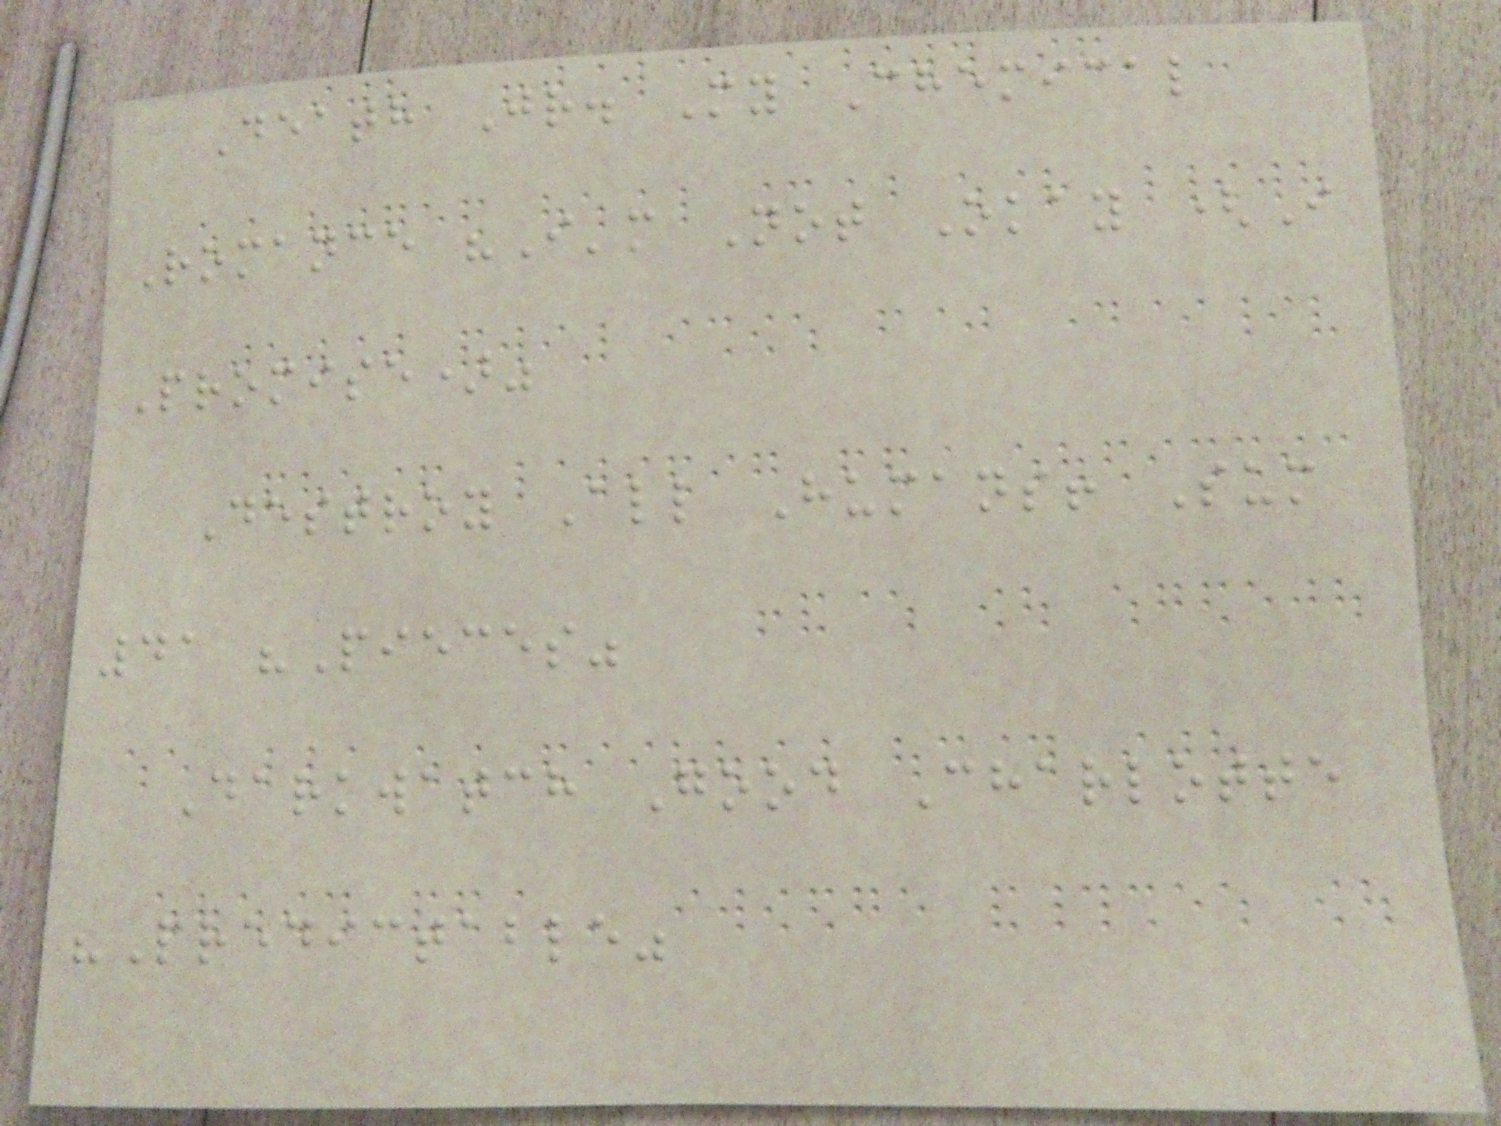Death Jr. My Chemical
Romance "I'm Not Okay (I
Promise)"
Destroy All Humans! Sum
41 "Pieces"
Darkwatch Good Charlotte
"Predictable"
